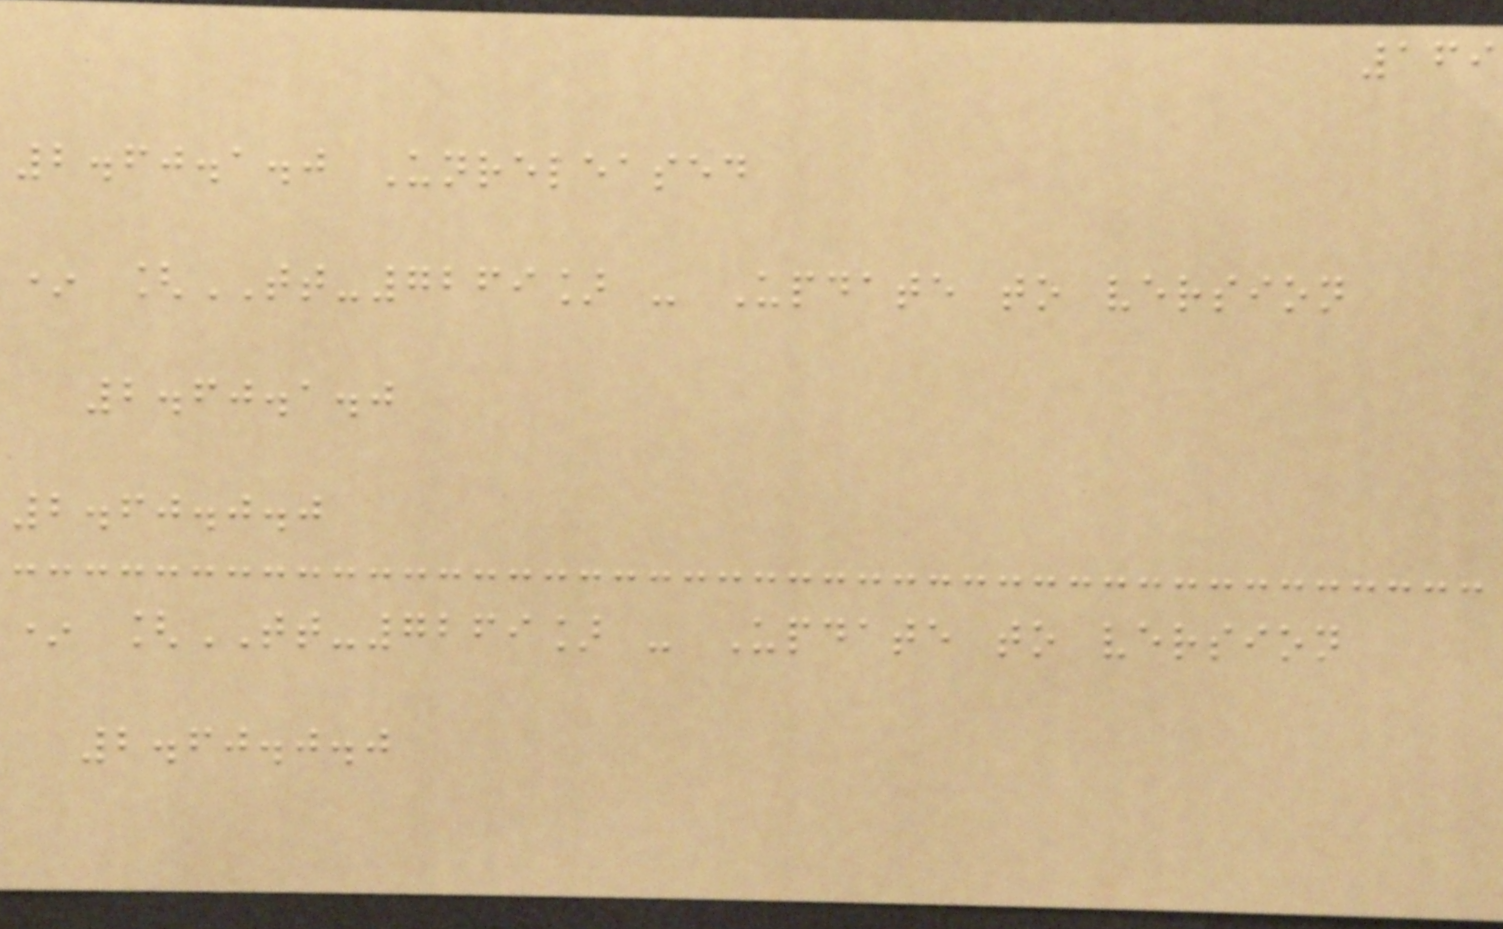169
2.60.1.0 Unreleased
* [TT-7269] - Update to version
2.60.1.0
2.60.0.0
* [TT-7269] - Update to version
2.60.0.0
